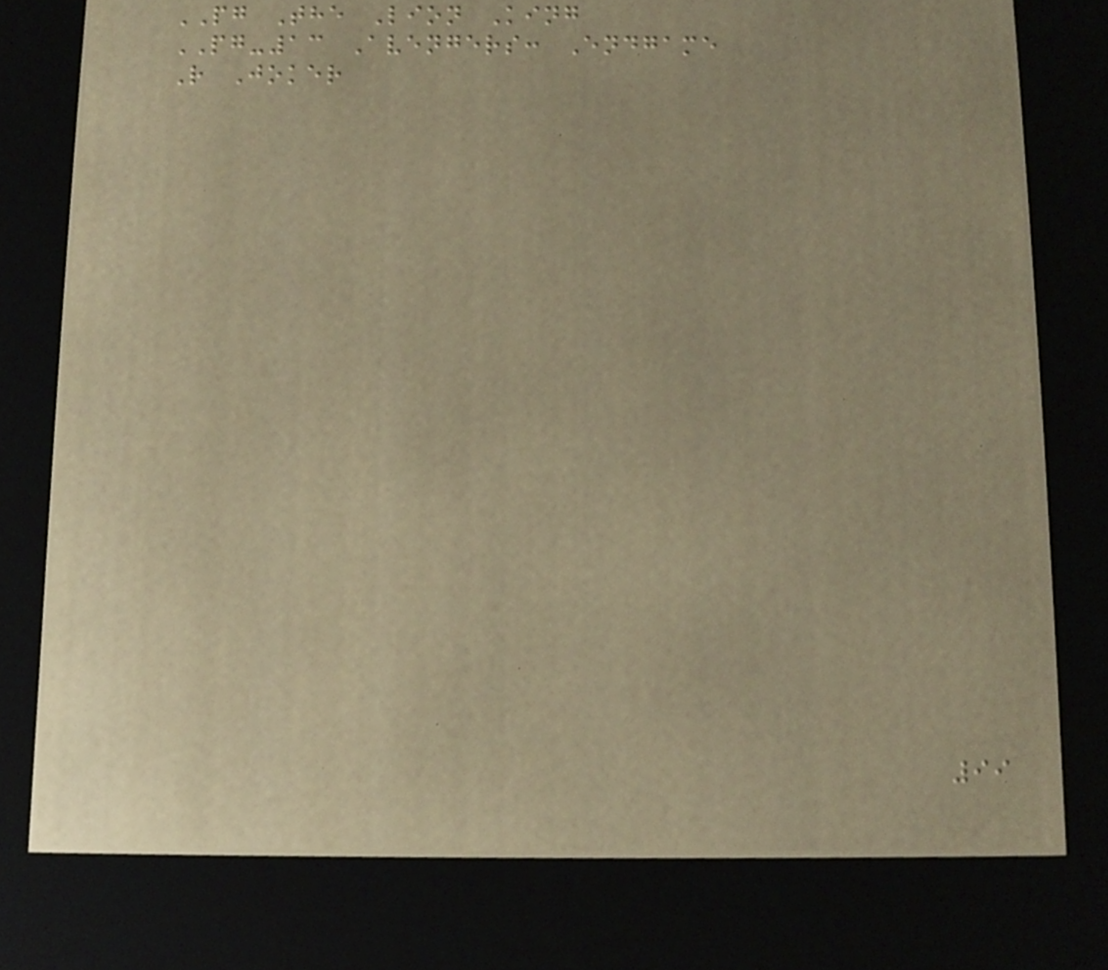PG The Lion King
PG-13 Avengers: Endgame
R Joker
99
